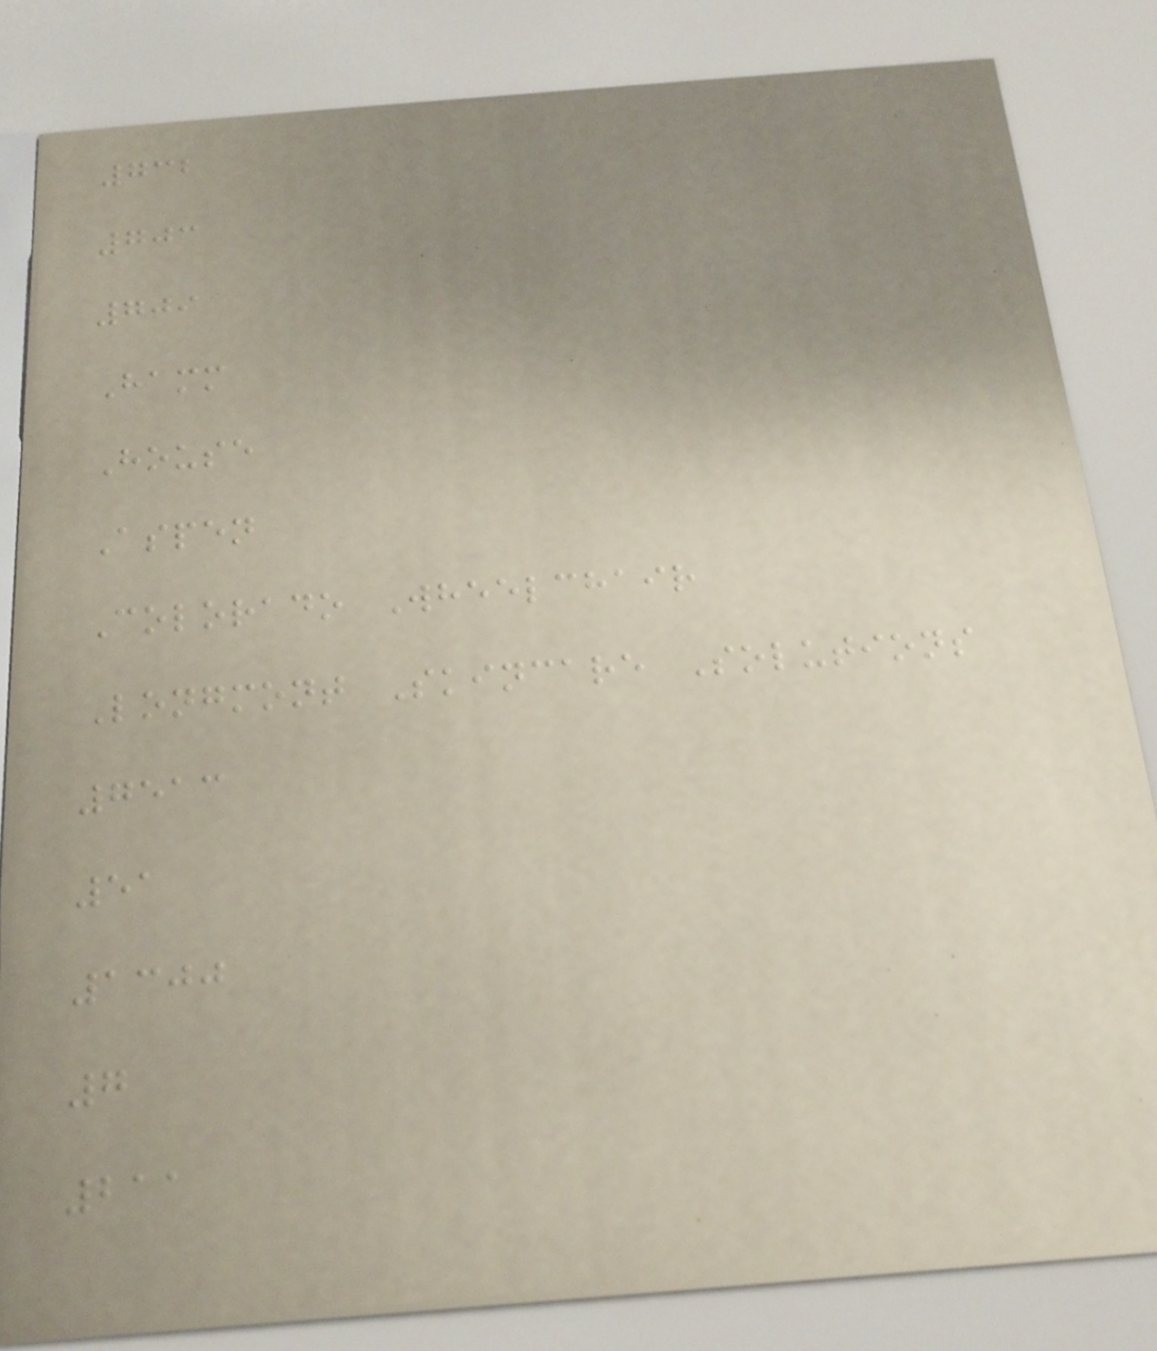732
703
709
Hamm
House
Aspen
Colorado Wheelchair
Longmont Skincare Solutions
7513
51
1300
7
211
